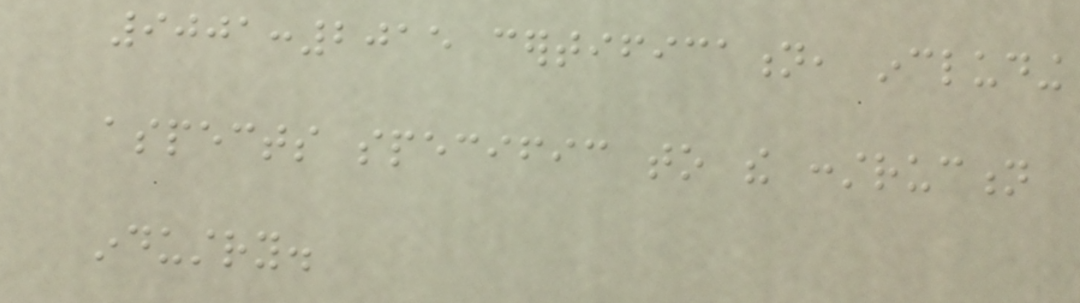9001:2015 certification, including
aspects specific to the construction
industry.
